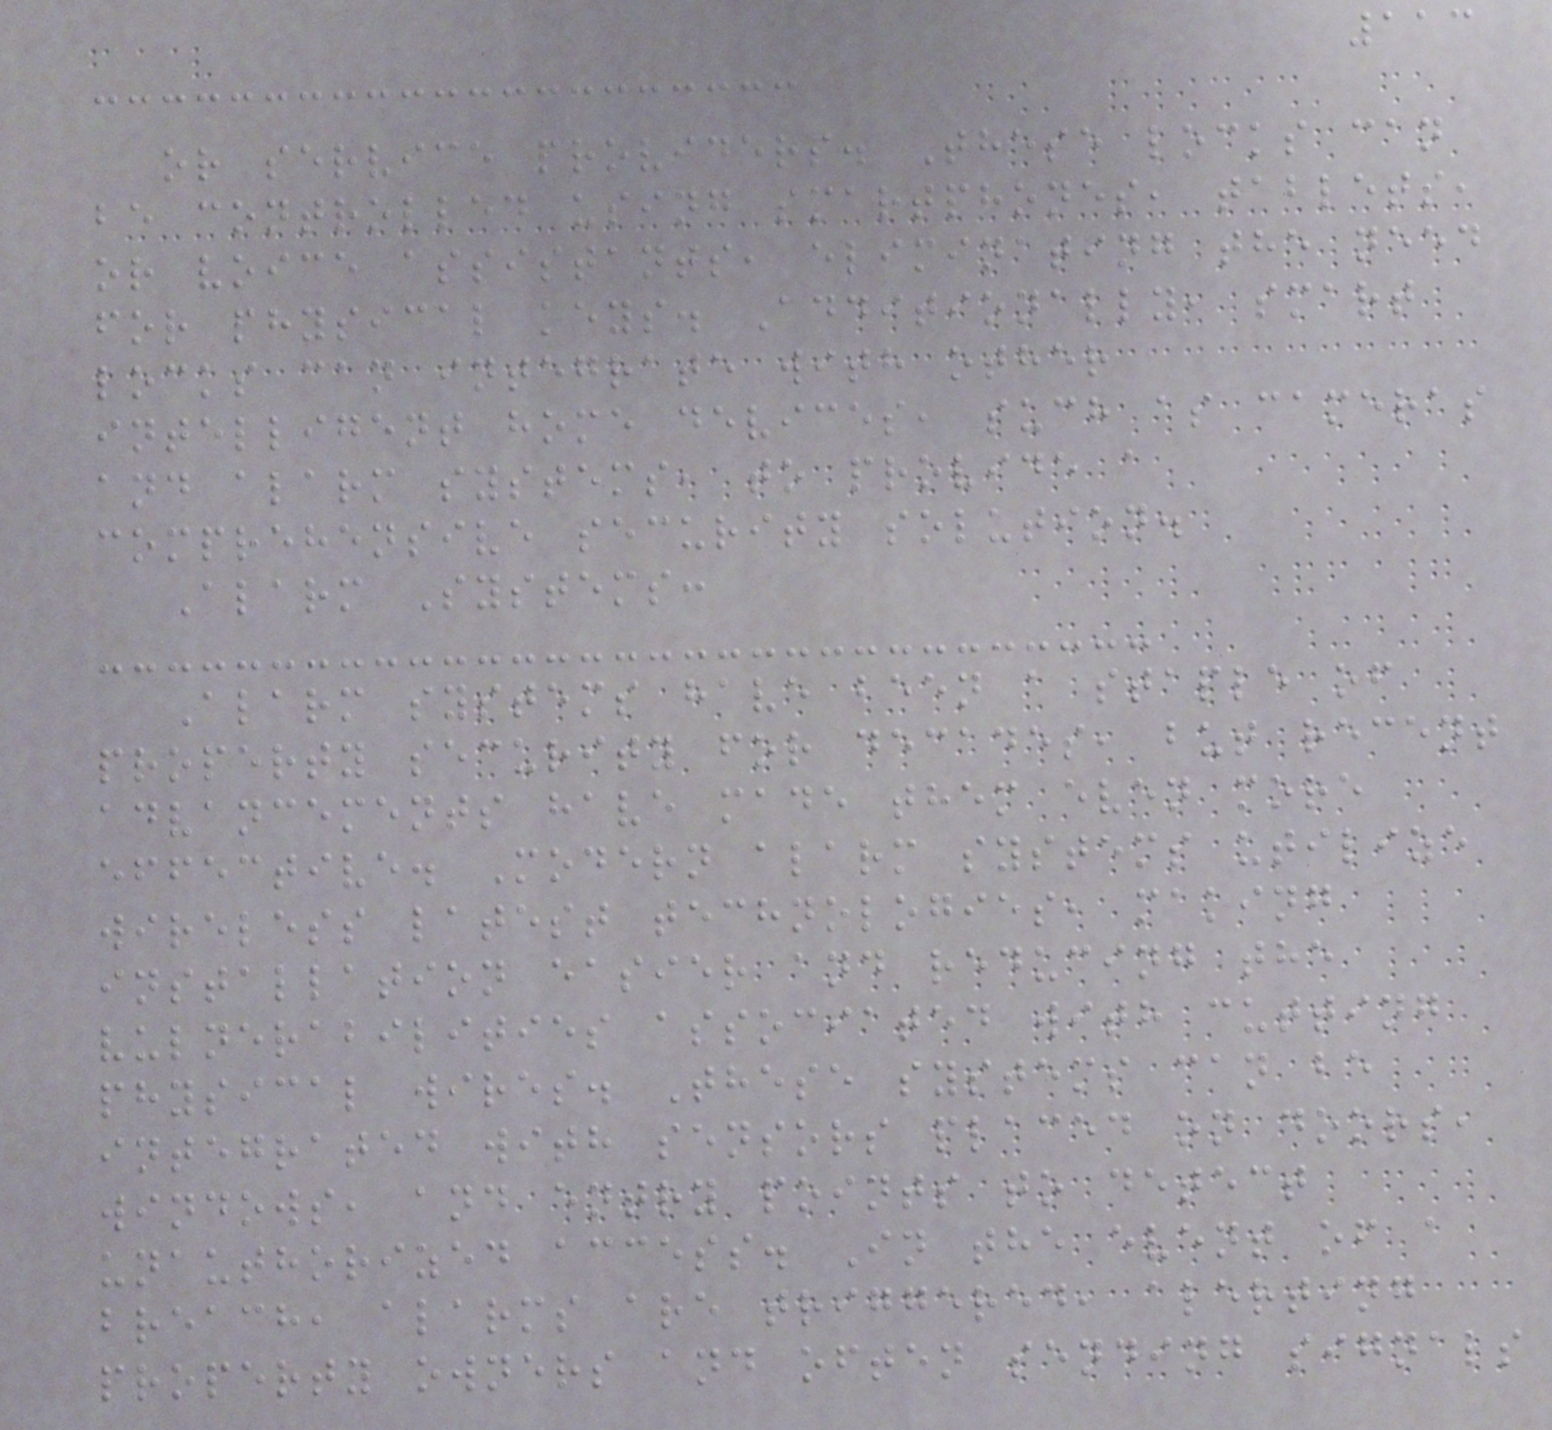113
or service providers. These locks can
be controlled using smartphones, tablets,
or voice assistants, eliminating the need
for physical keys. Additionally, smart
locks can integrate with other
intelligent home devices, such as cameras
and alarm systems, to provide a
comprehensive security solution.
Alarm Systems:
Alarm systems have been a staple of
property security for decades, but recent
advancements have made them even more
effective. Modern alarm systems utilize
wireless latest technologies, making
installation easier and reducing the
vulnerabilities associated with cutting
physical wires. These systems can be
integrated with sensors placed on doors,
windows, and entry points to detect
unauthorized access. In the event of a
breach, alarms are triggered, alerting
property owners and often sending signals
